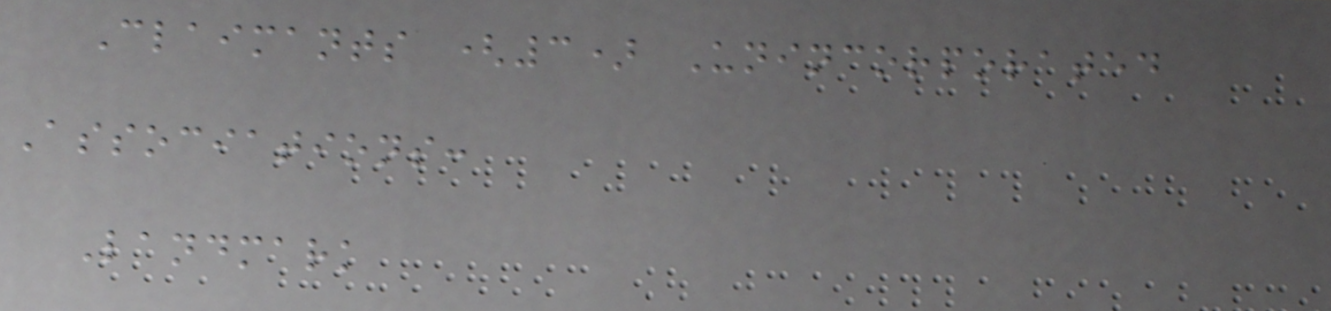Claimants (3) Unincorporated
Associations:
Landmark
